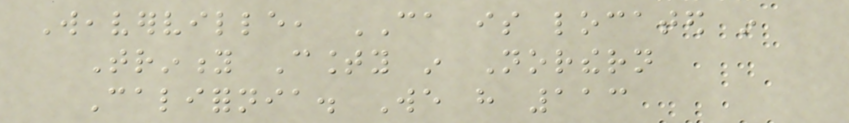Weaverville, CA is located in
Trinity County in Northern
California. We have 113
